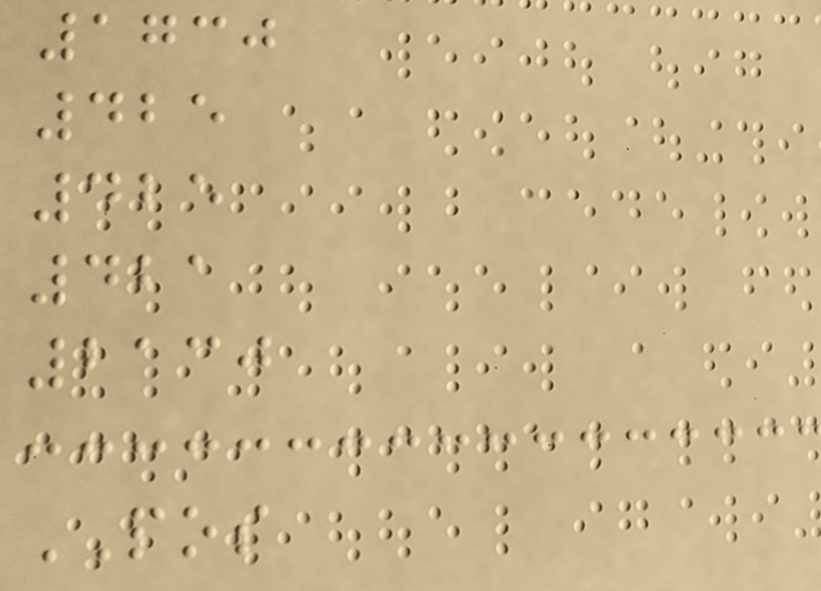1730
425
425
421
2130
POS
